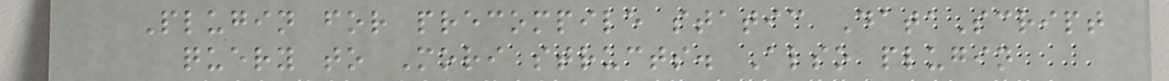Plugin for precompile static DataScript
query to Mori structs. Also plugin
